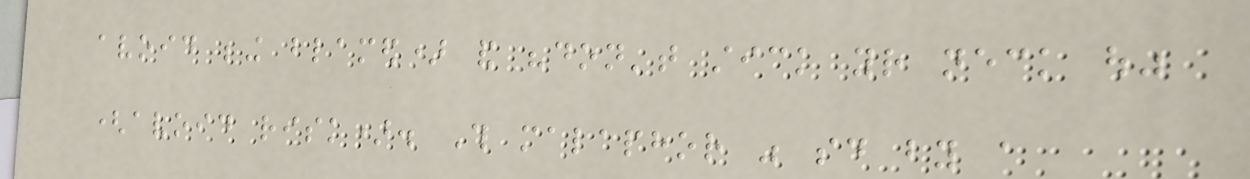avoid being blamed) and "don't stick your neck out"
(avoid risk). This malaphor was said by a
